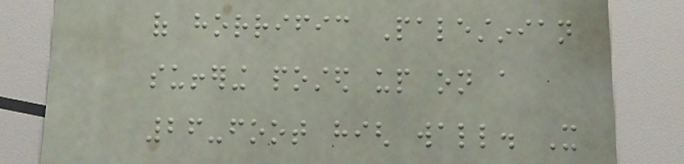of horrific Palestinian
suffering posted up on a
26-foot high wall. It
